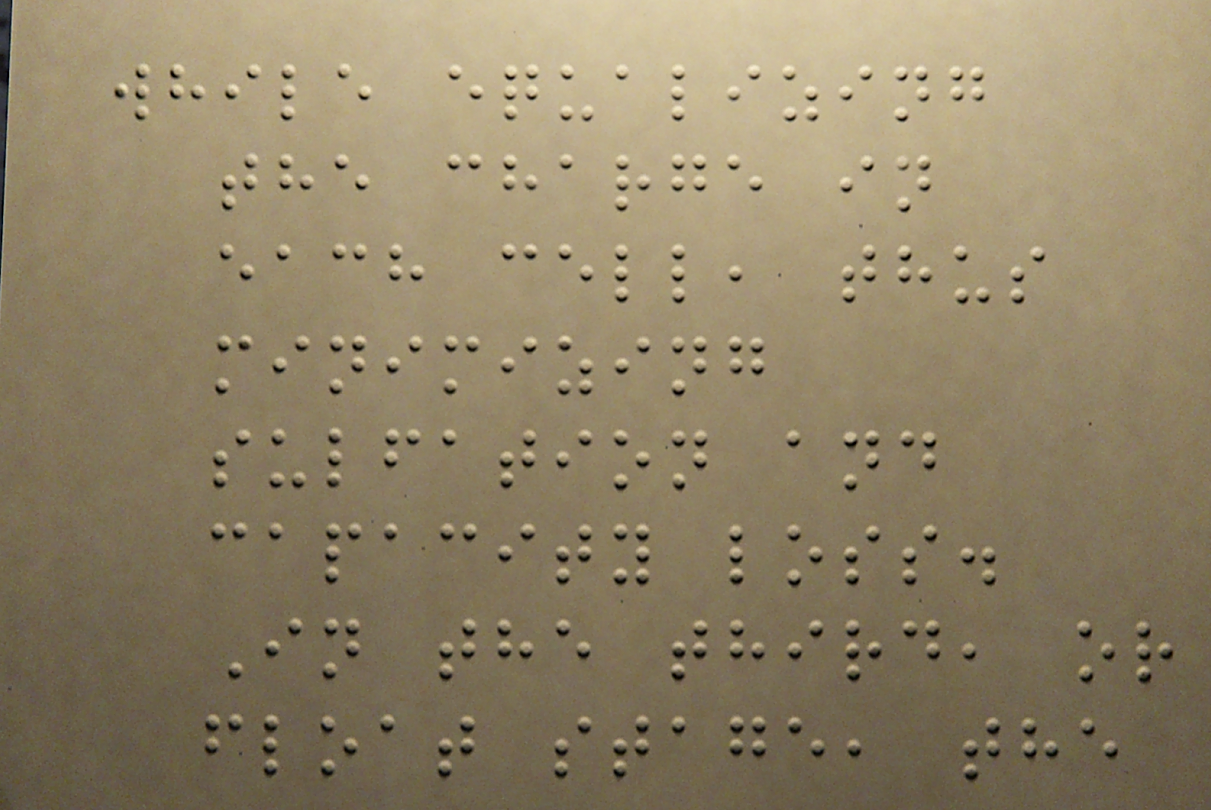while equalizing
the charge in
each cell, thus
minimizing
sulfation and
capacity loss.
In the third, or
float stage, the
